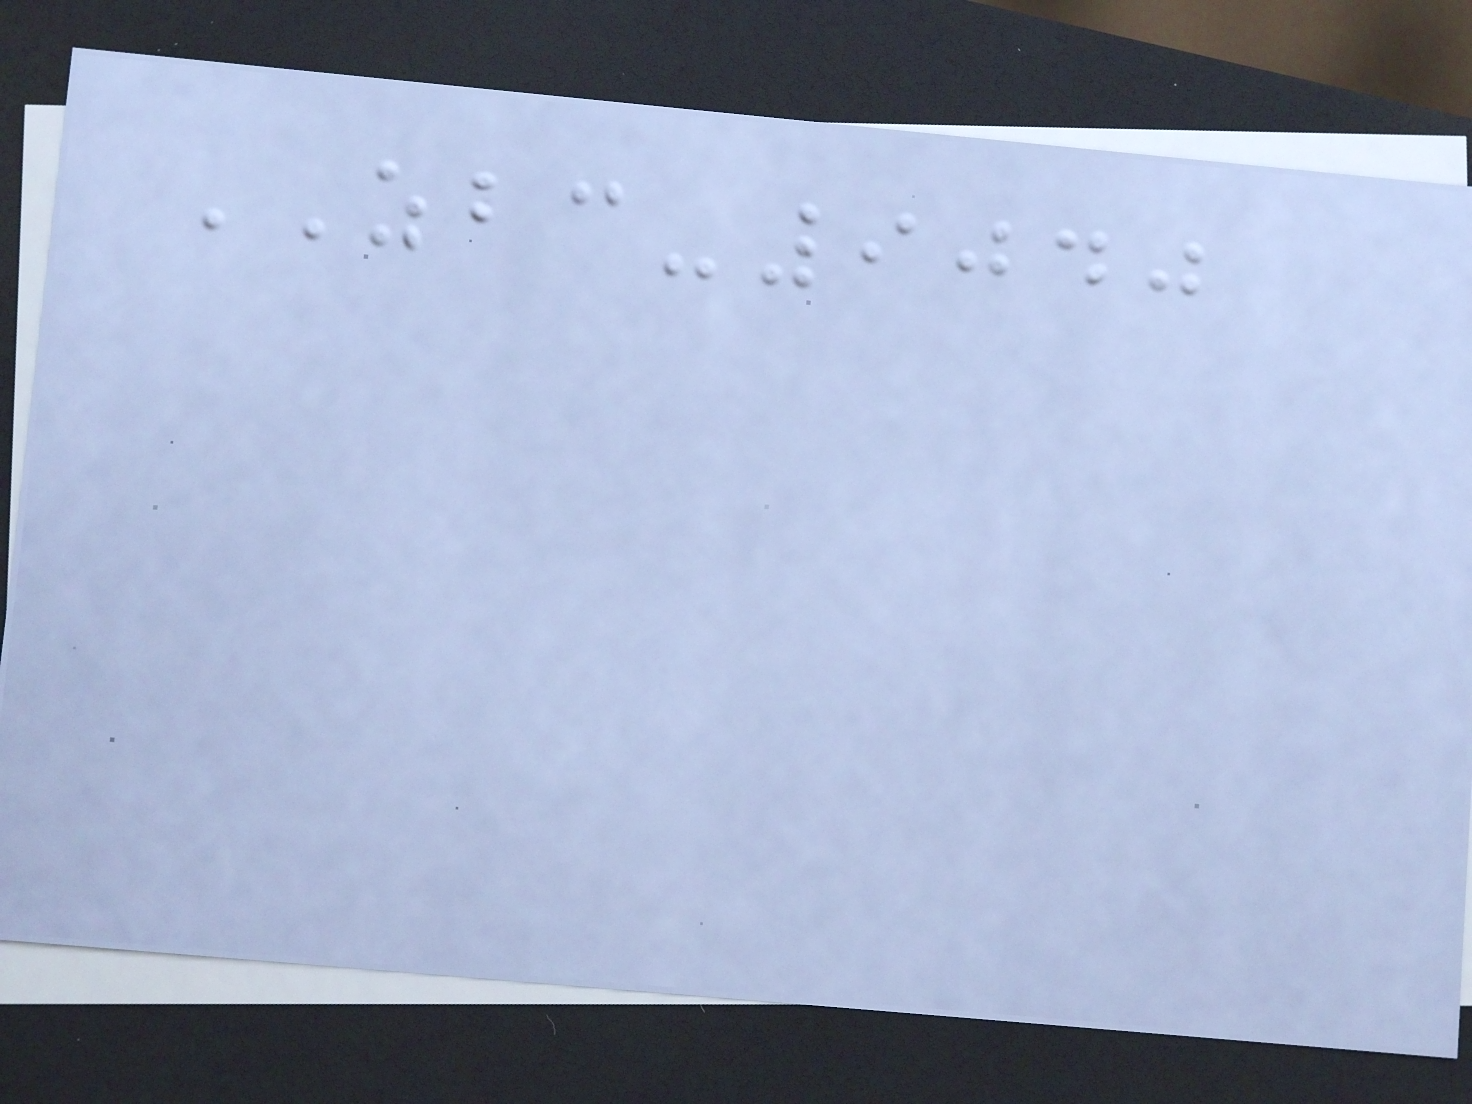ZBC-9040
